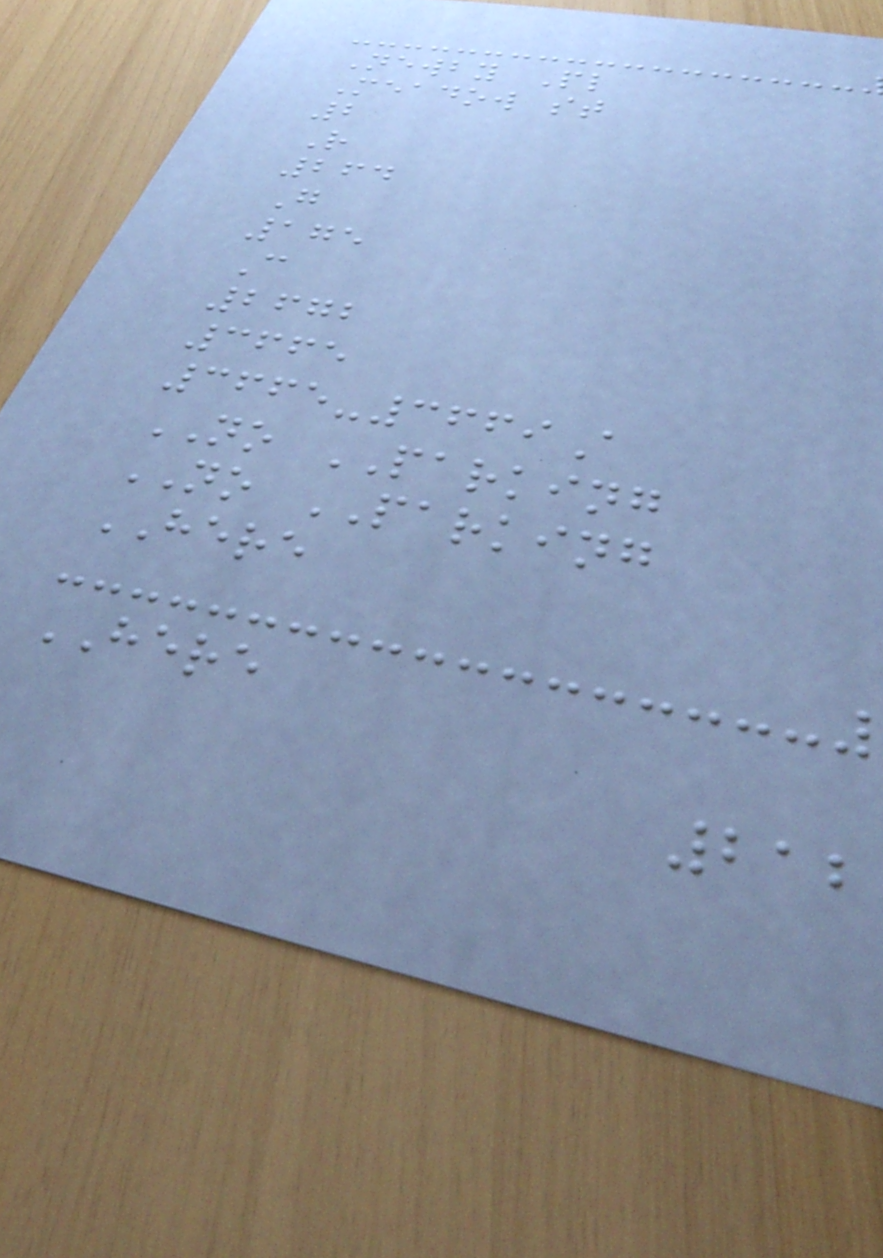Newby Pl
Meadow st
2
R
264
G
175
C
2672
3665
3665-3669A
NO PARKING
NO PARKING
HERE
HERE
212
